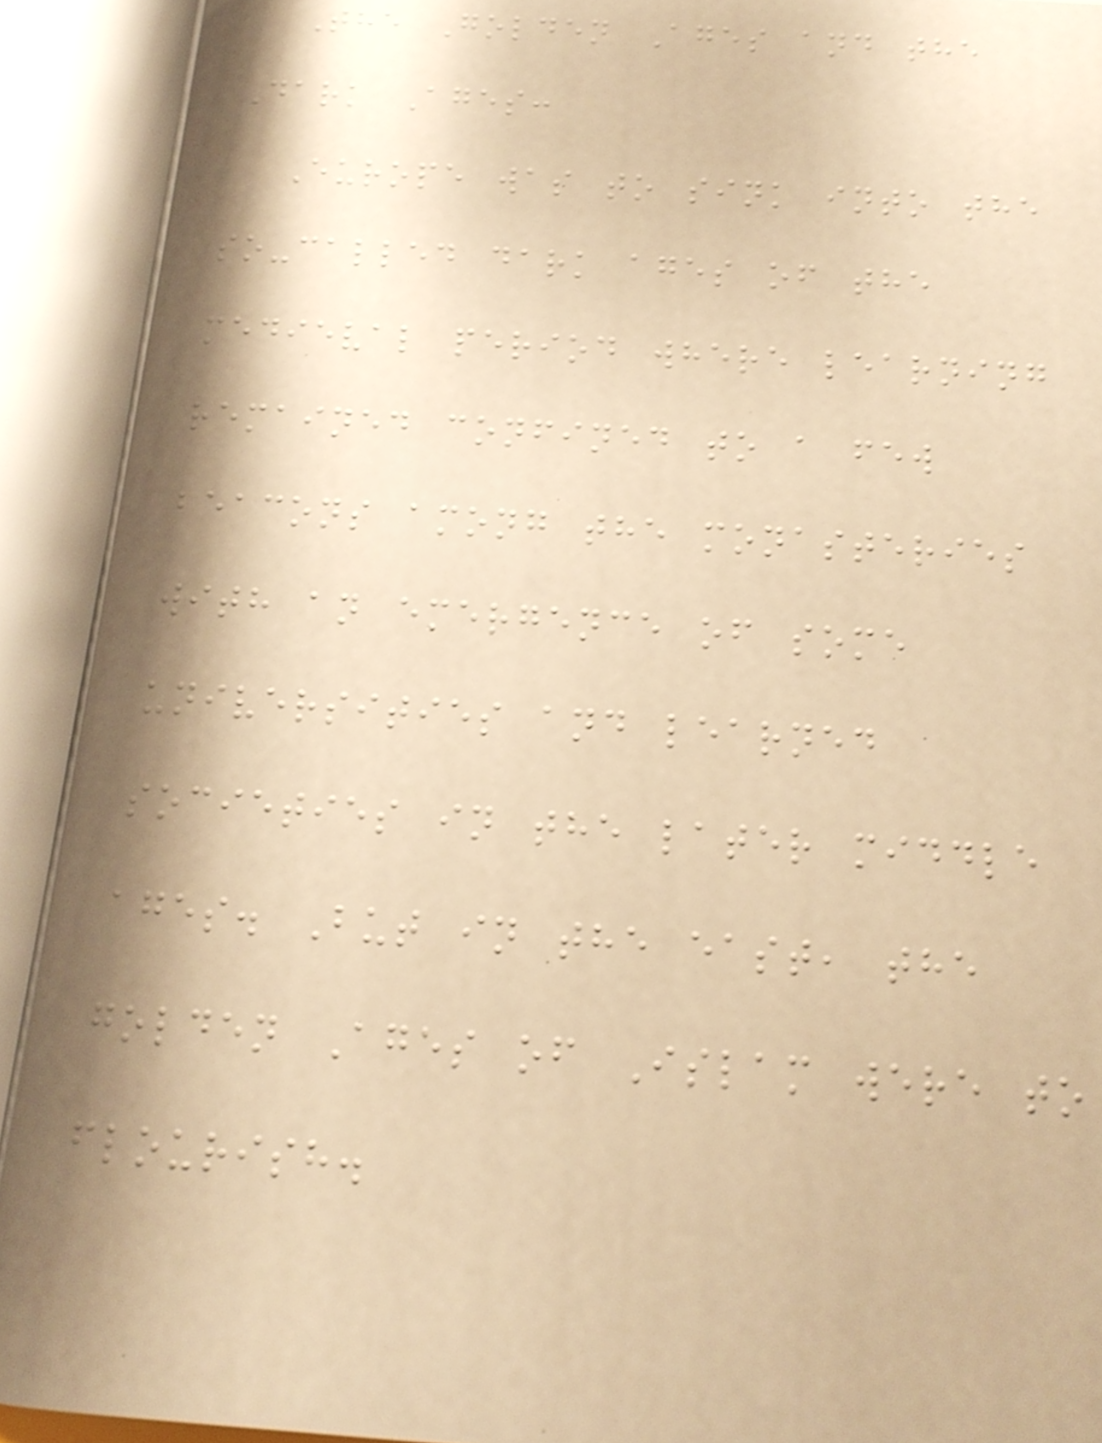The Golden Ages and the
Dark Ages:
Europe was to sink into the
so-called dark ages of the
medieval period where learning
remained confined to a few
beacons among the monasteries
with an emergence of some
universities and learned
societies in the later middle
ages. But in the east, the
golden Ages of Islam were to
flourish.
